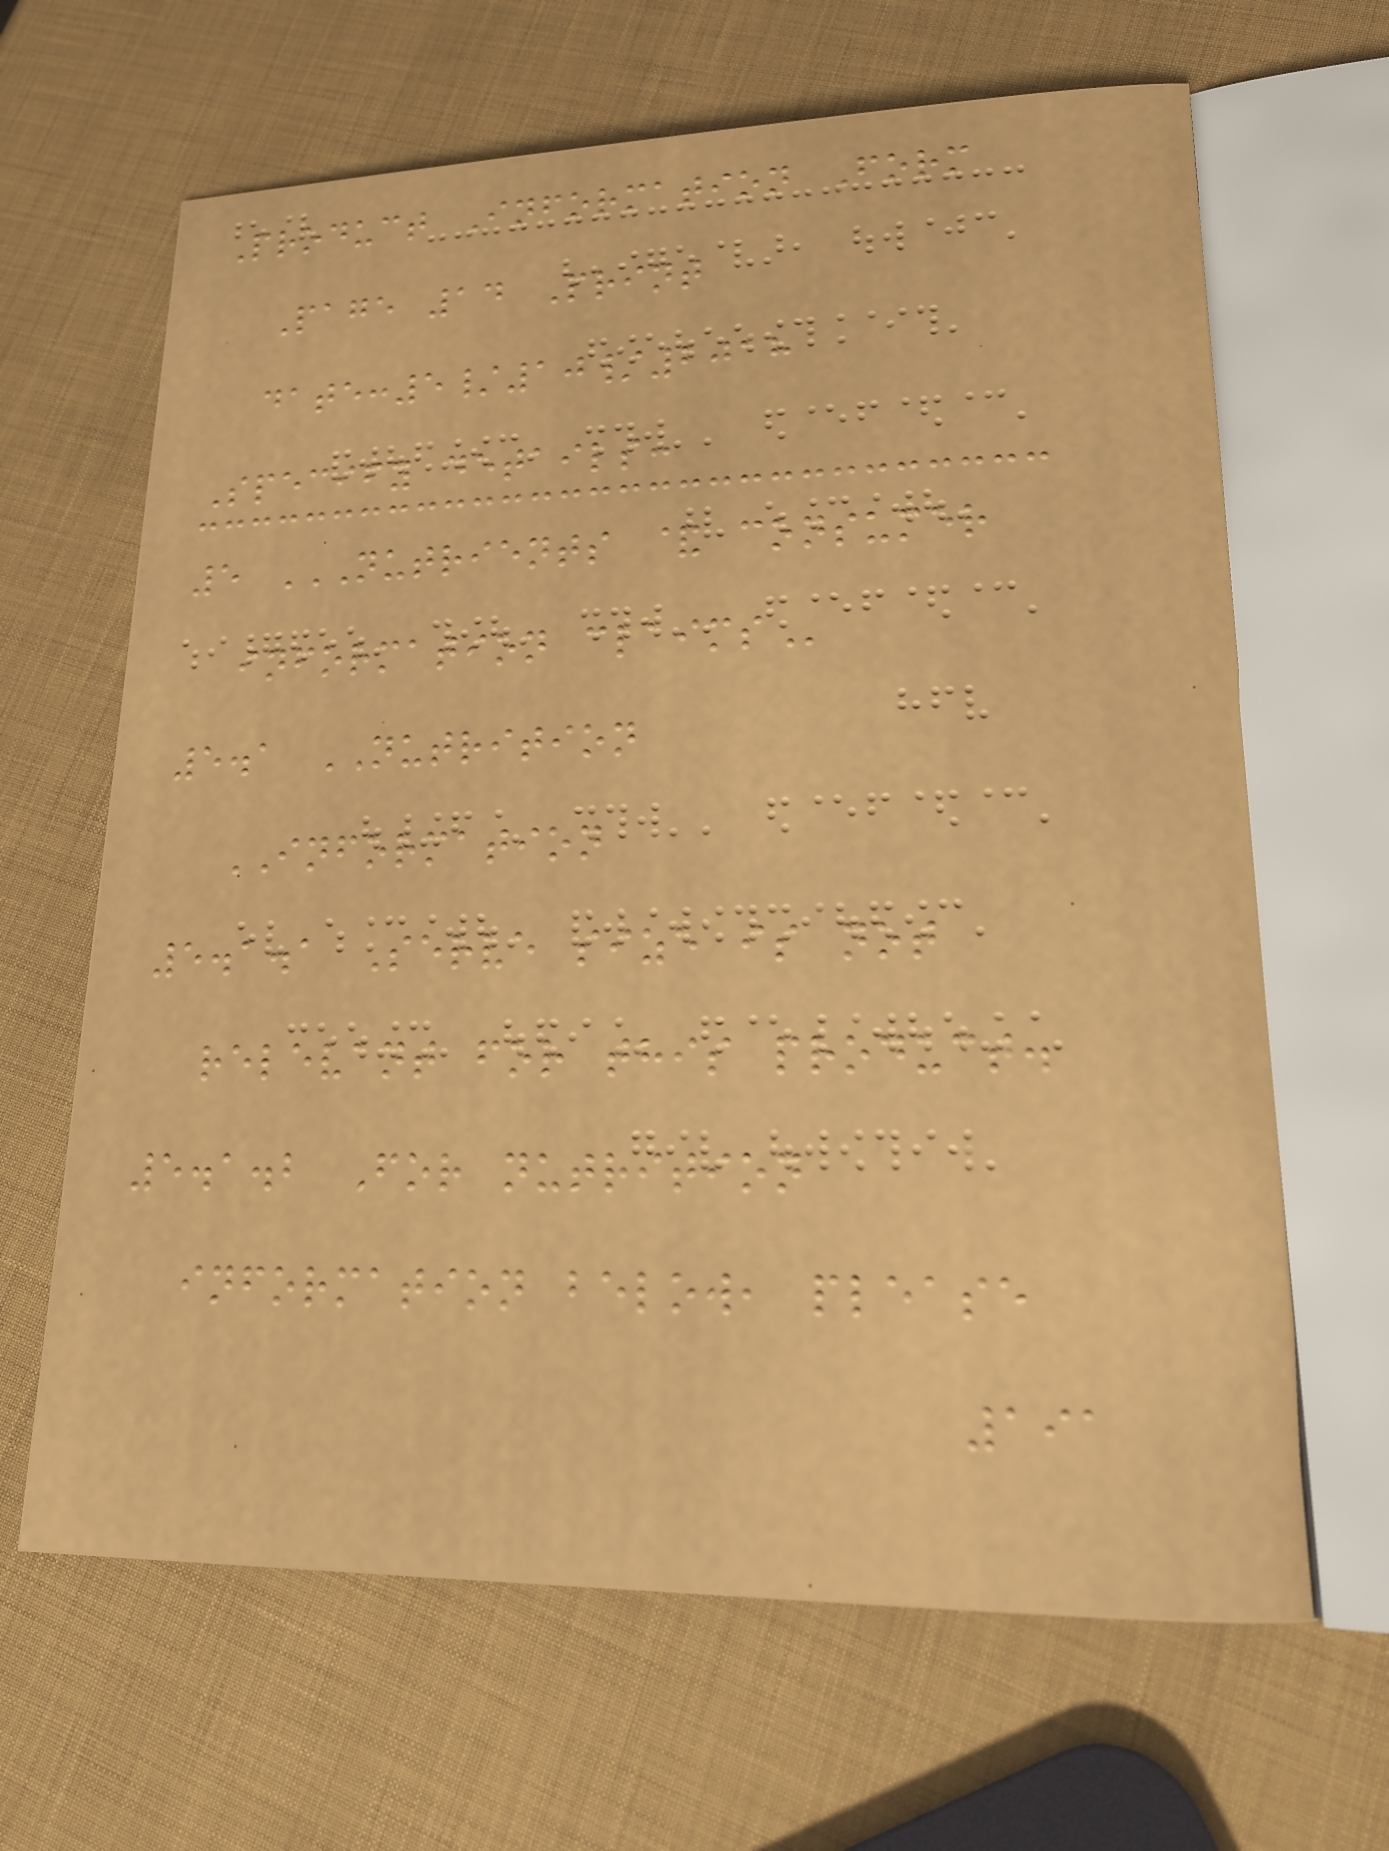Product Information Form
Page 14 Print
date:5/10/2018
Specify details:
5 NUTRIENTS & CONSUMER
INFORMATION CLAIMS
5.1 NUTRITION
INFORMATION
5.1.1 Serve size is not
relevant for this product.
5.1.2 For nutrition
information below, please
191
